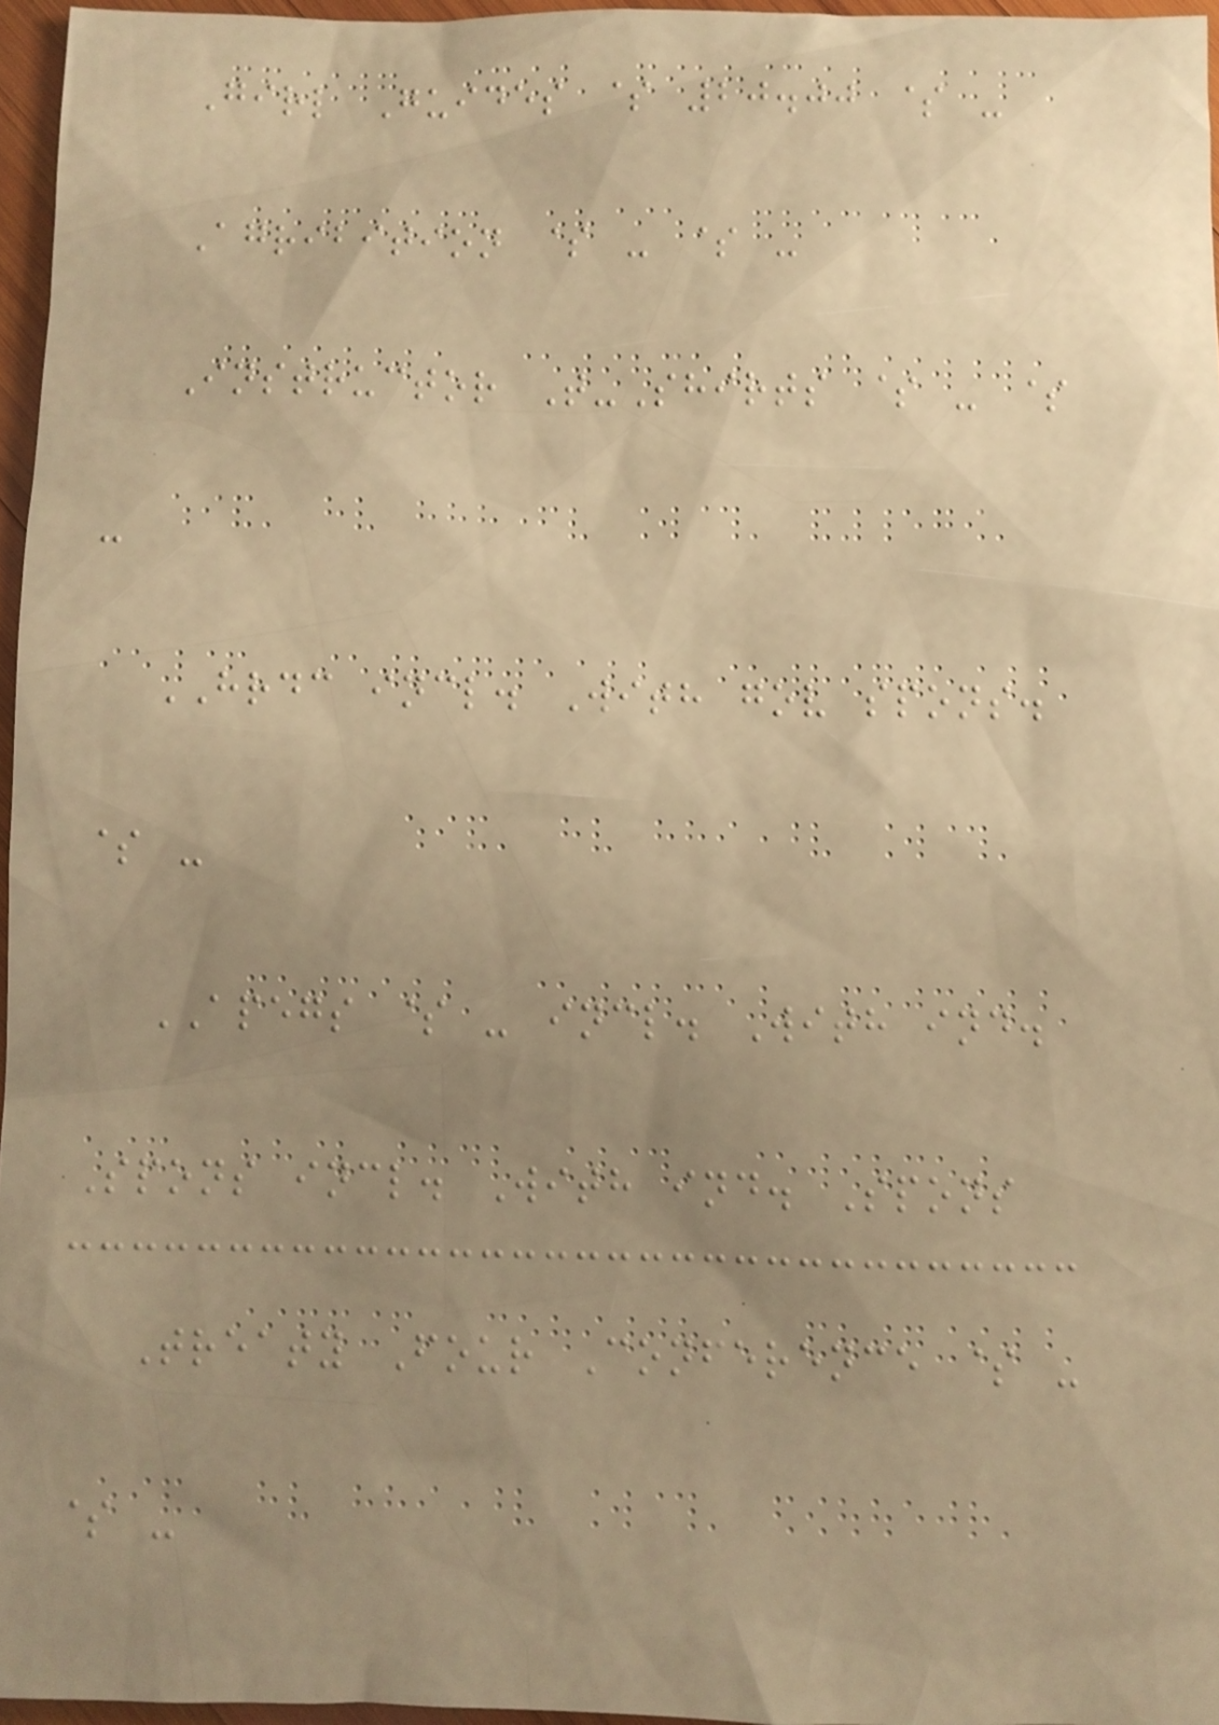Girl Guides $ 20.00 $ -
Agribition $ - $ -
Instructor T-Shirts $ - $
-
HRDC incl. With gov spons.
$ -
APEGS $ - incl. With ind.
Spons incl. With ind. Spons
Treaty Four Conference $ -
$ -
